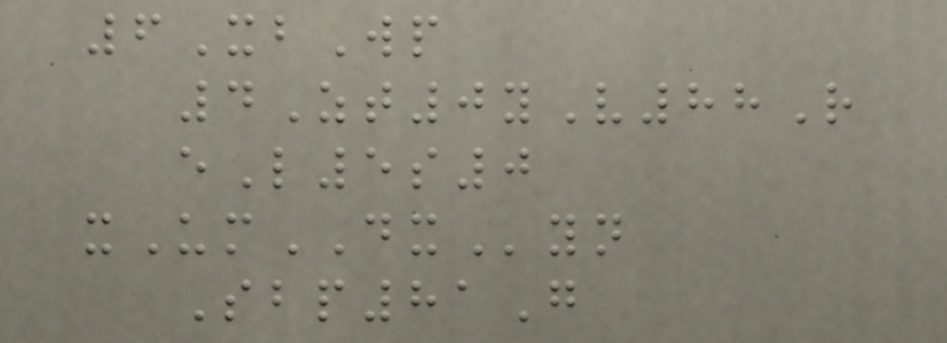6XbWp
4Zt0yV88R
eL5s0
xUmDXyn
Sbp81G
